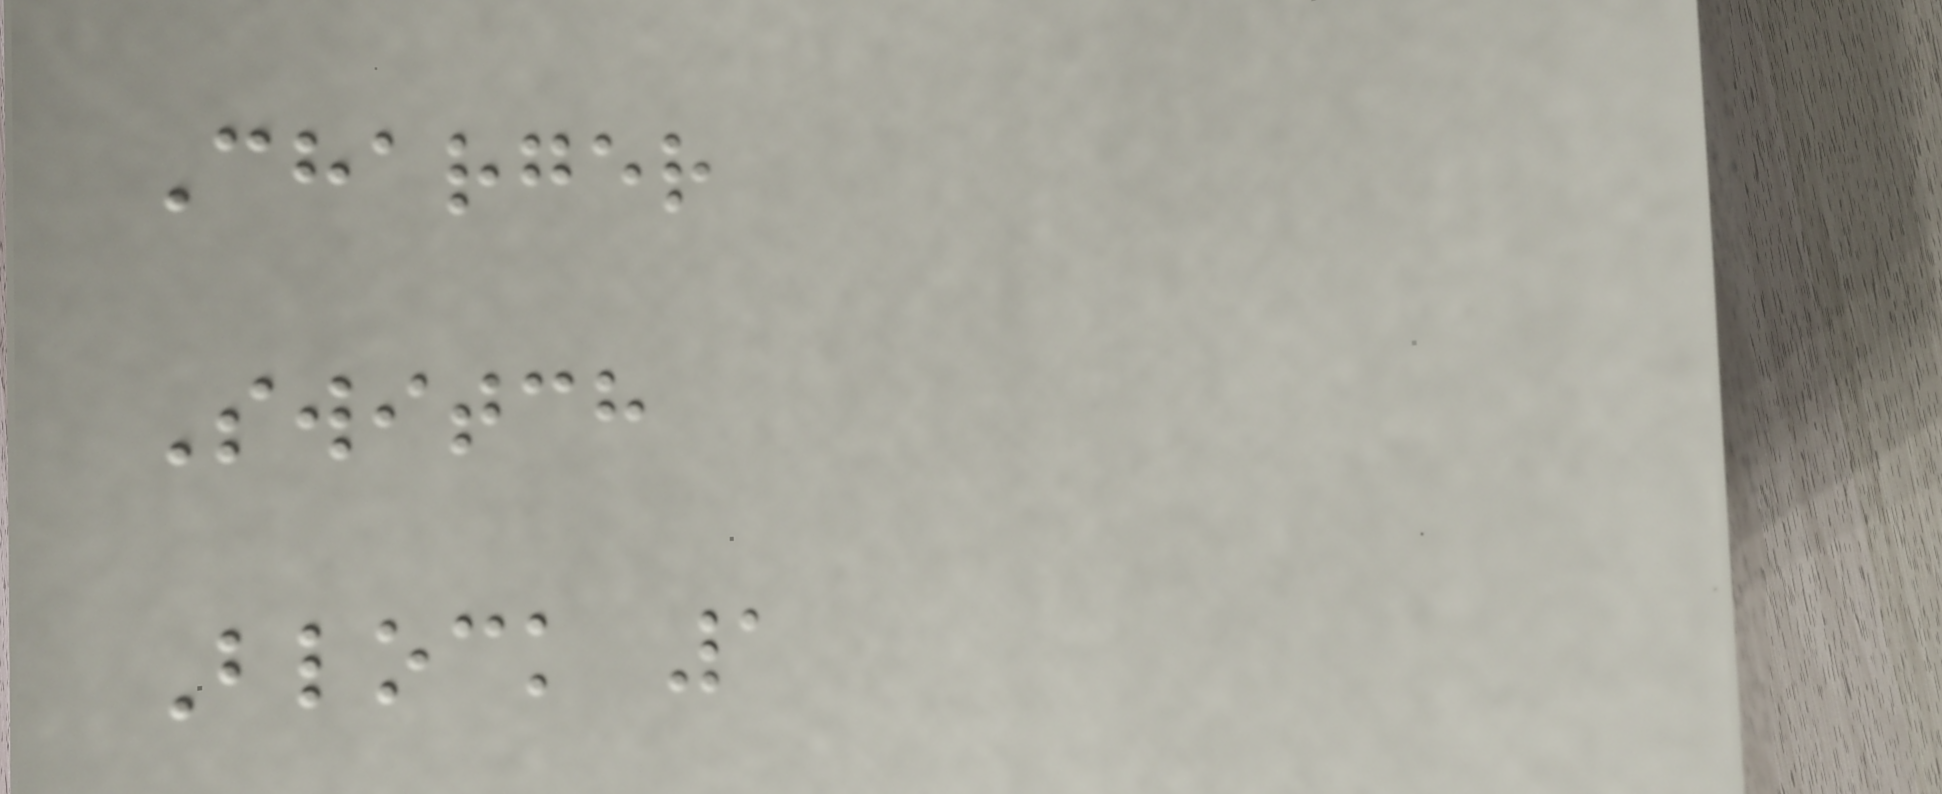Charger
Switch
Block 1
